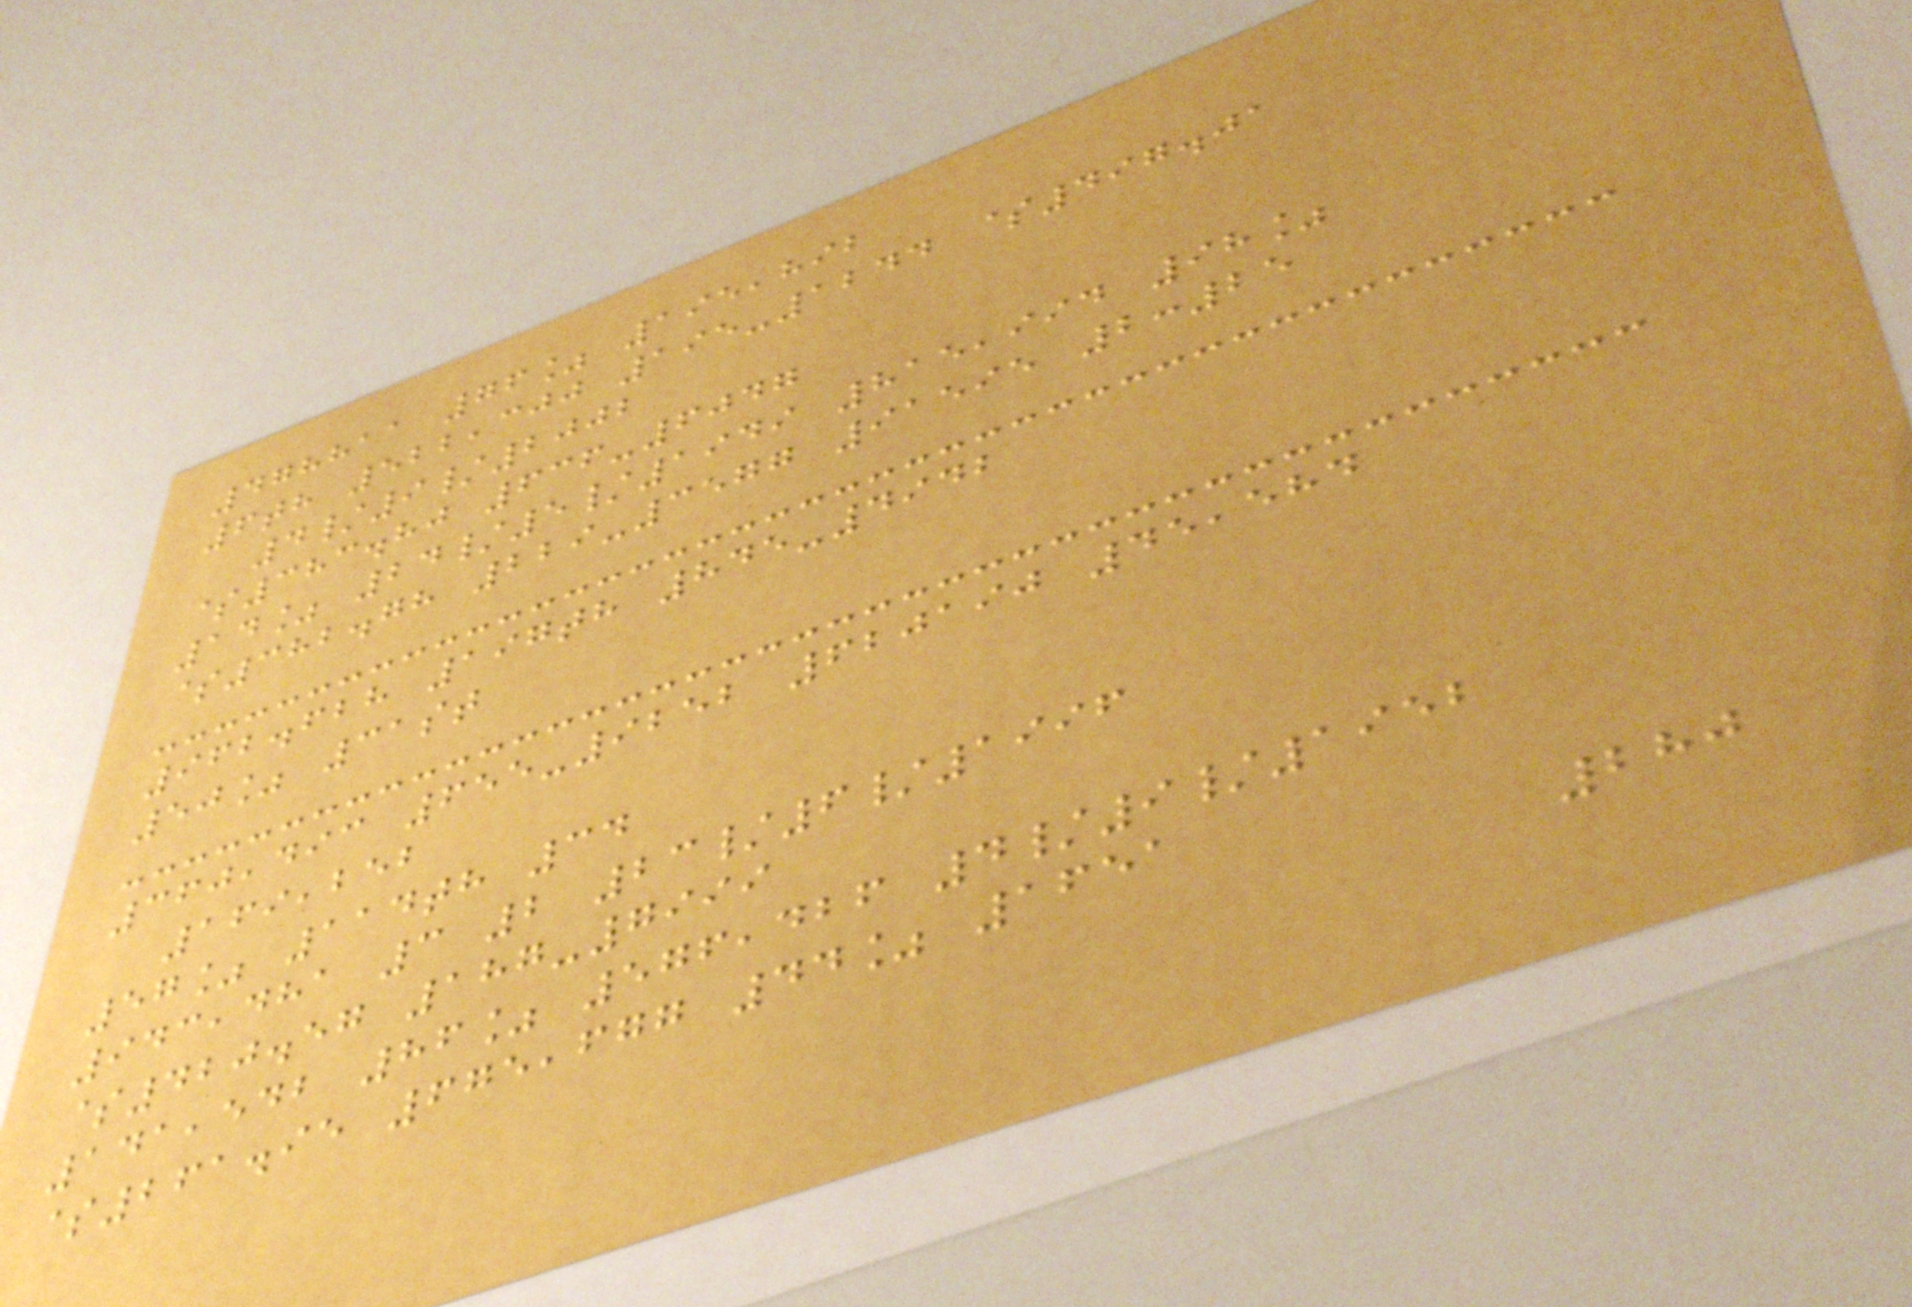478811 76% 195,892
6th 522,300 195-1244 $497.01
4/9/2002
$383.80 636-6047
14% 24/5/1949 815,994 98%
$382.78 229-3577 91595 2:25
962.628 197th 845-4942
50% 31st
360,493 655-9252 620190 45,584
169,252
57% 114th 34
943,481 3 2 23/6/1996
$420.57 187-7999
141,542 86% 576,426 4/9/1952
$261.95 675,677 44% 1651
280
